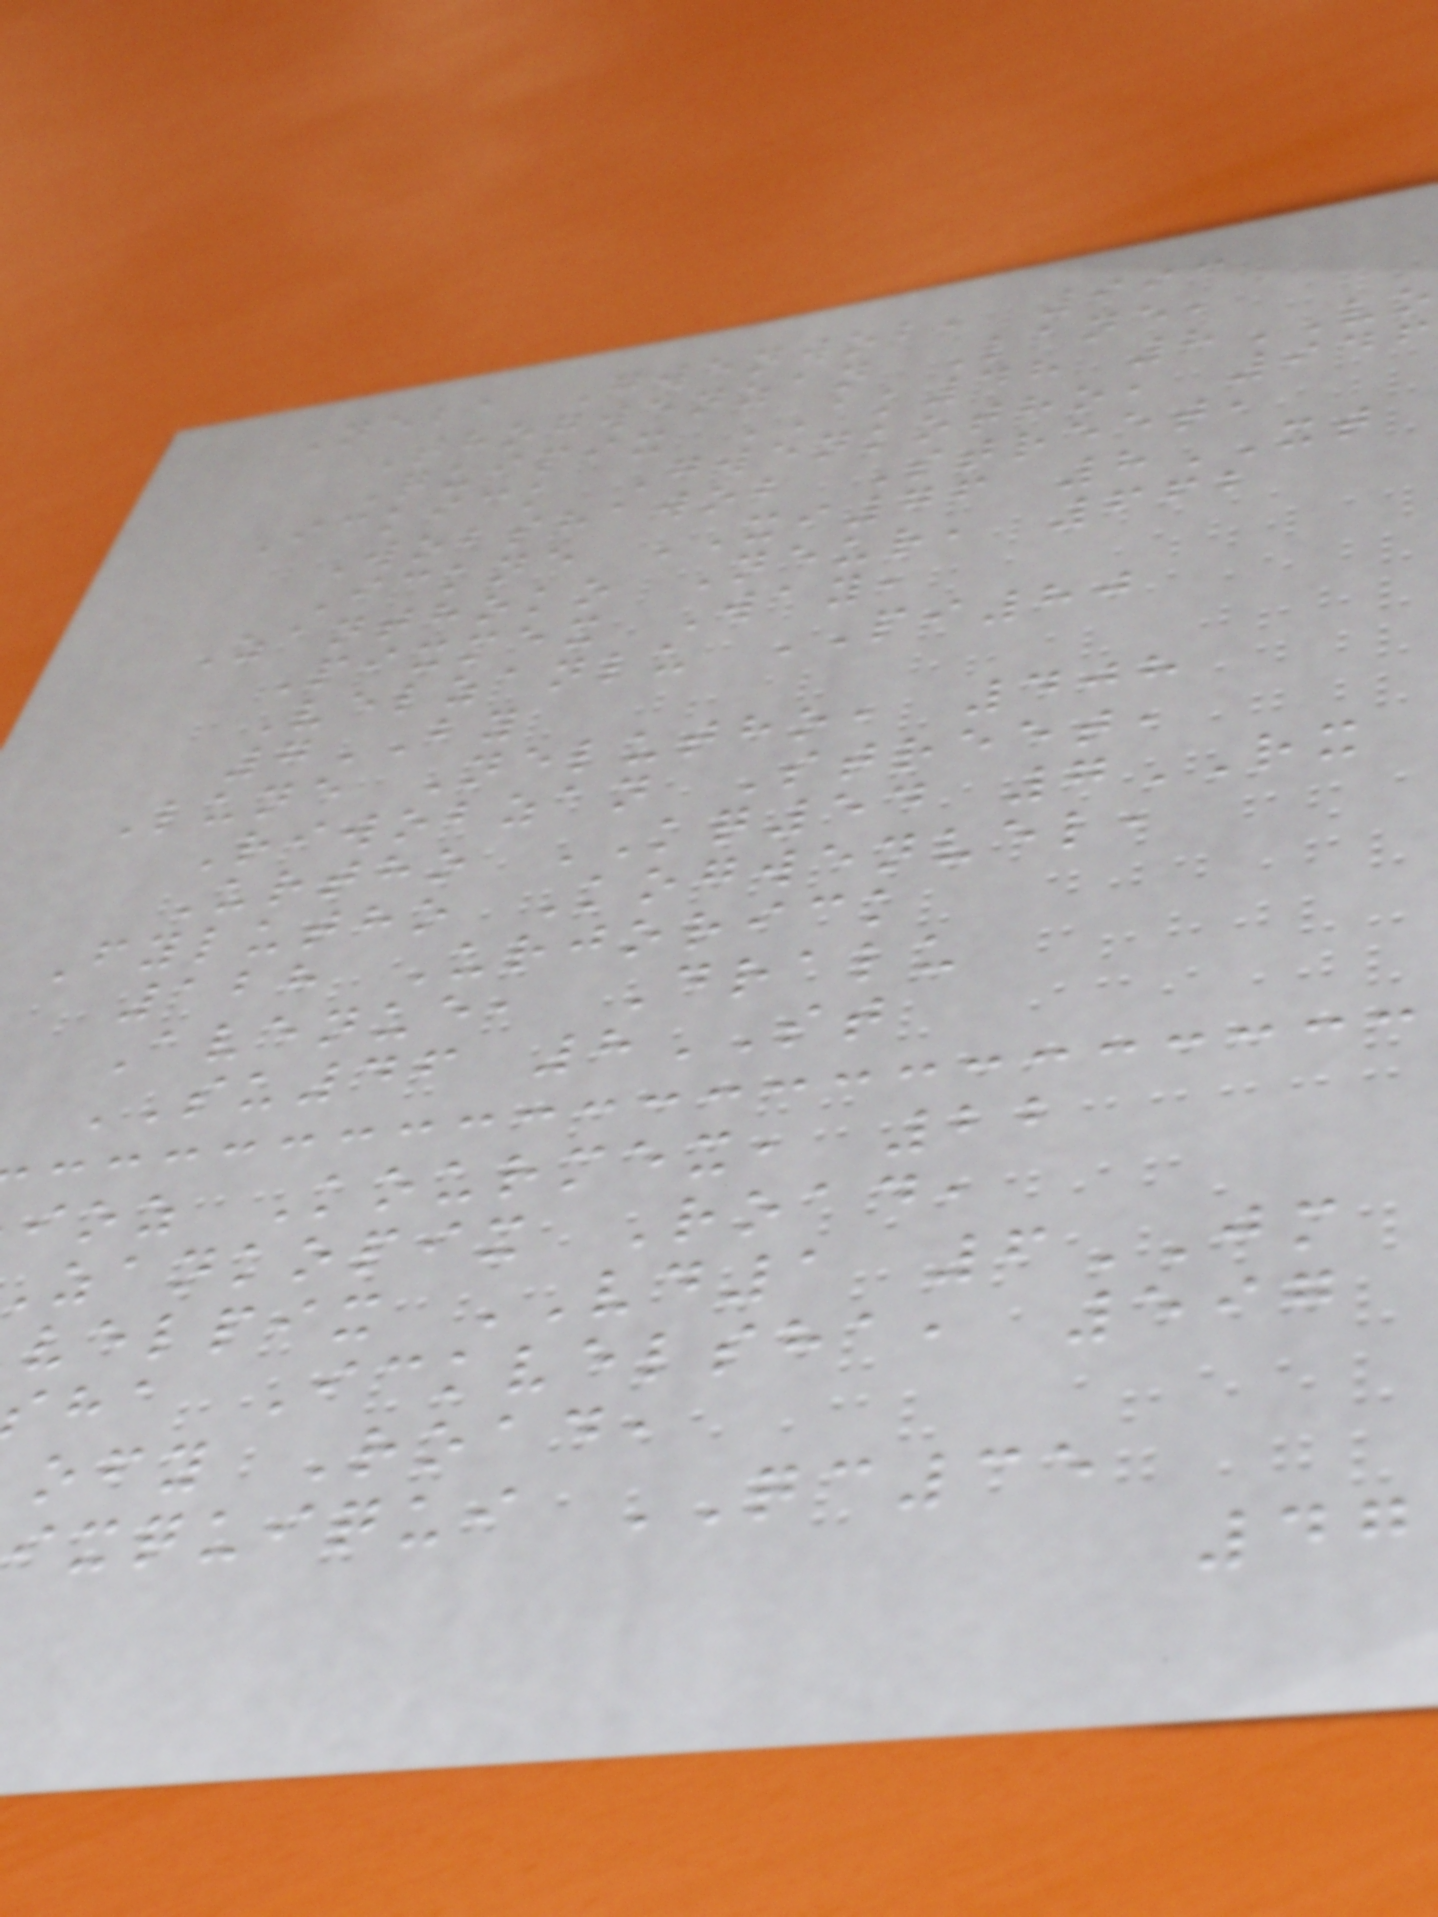Neba Gwenwob, 993
Thogwenzan Lane,
Quipix AK48 8VO
Ickick Gwenkotho, 946
Wobshawob Street,
Ickne XI76 8XT
Zanthoko Neur, 662
Pixmex Way,
Velzanlu PI80
7BY
Lune Nelutho, 408
Riwobzan Street,
Urtho KQ54 7RX
Fylutho Kogwenvel,
128 Urjorick
Avenue, Dralu
SU46 8ST
ioz Kourmex, 22
zankopix Road,
velpix VD1 6JM
ha Ickvelsha, 597
ofy Road,
ixquiqui QC35
47
